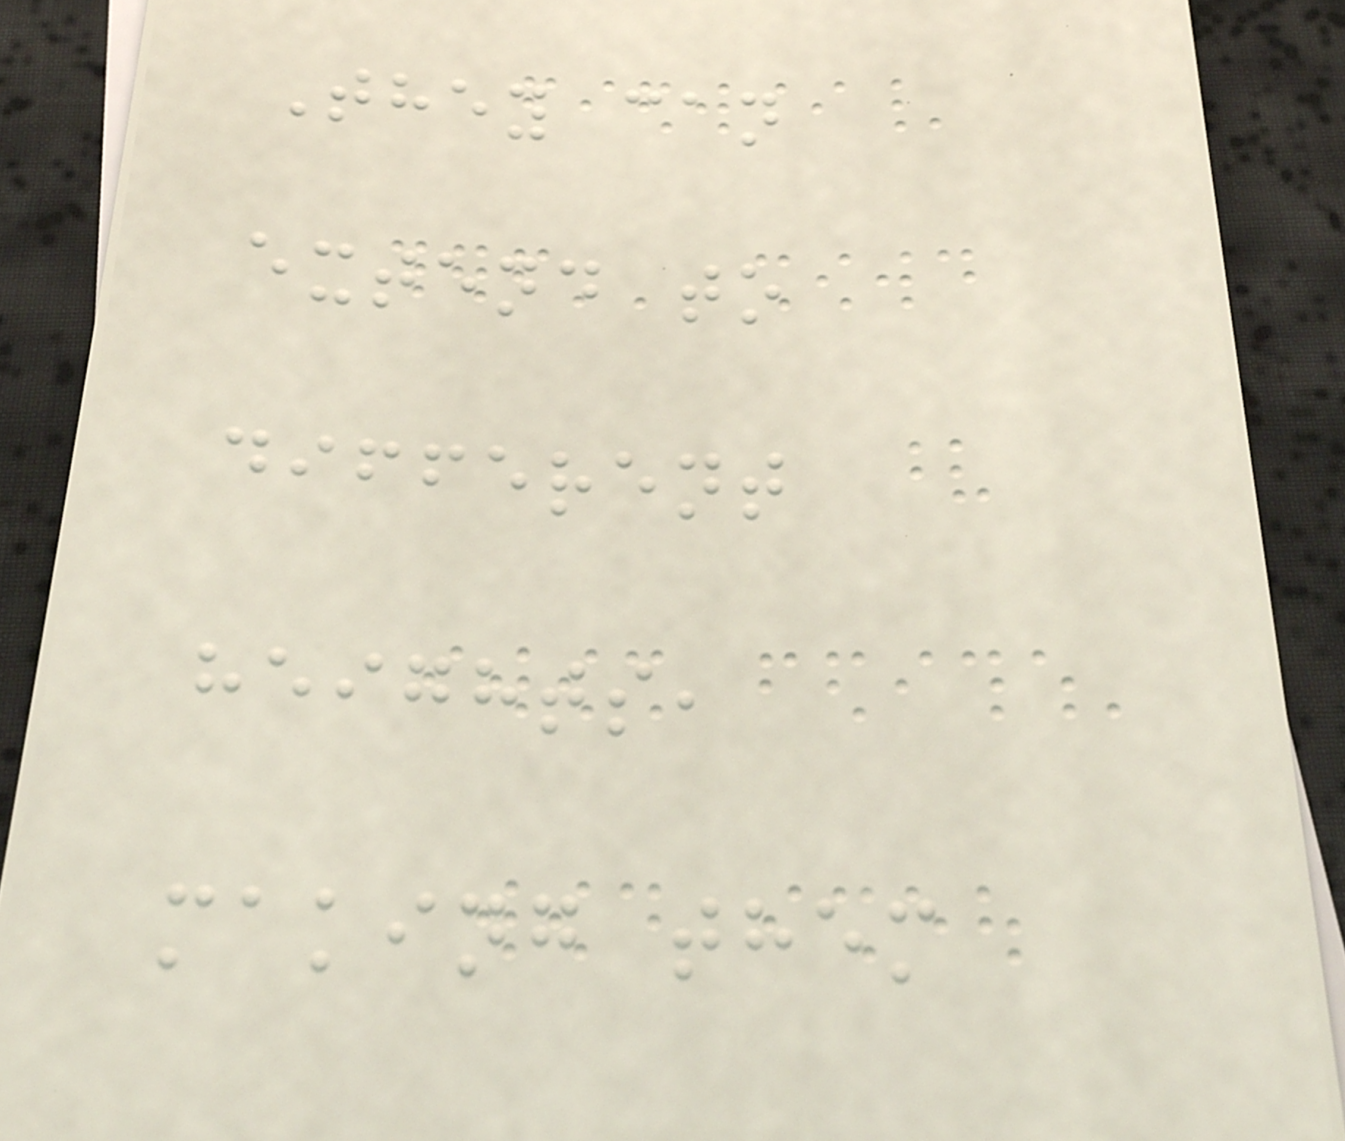They can
extend to
different
heights,
making them
